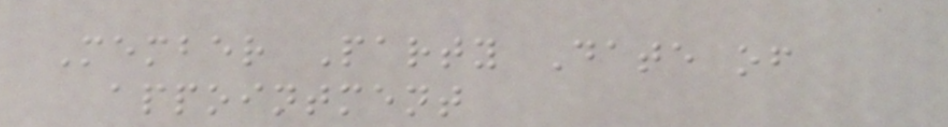Member Party Date of
appointment
